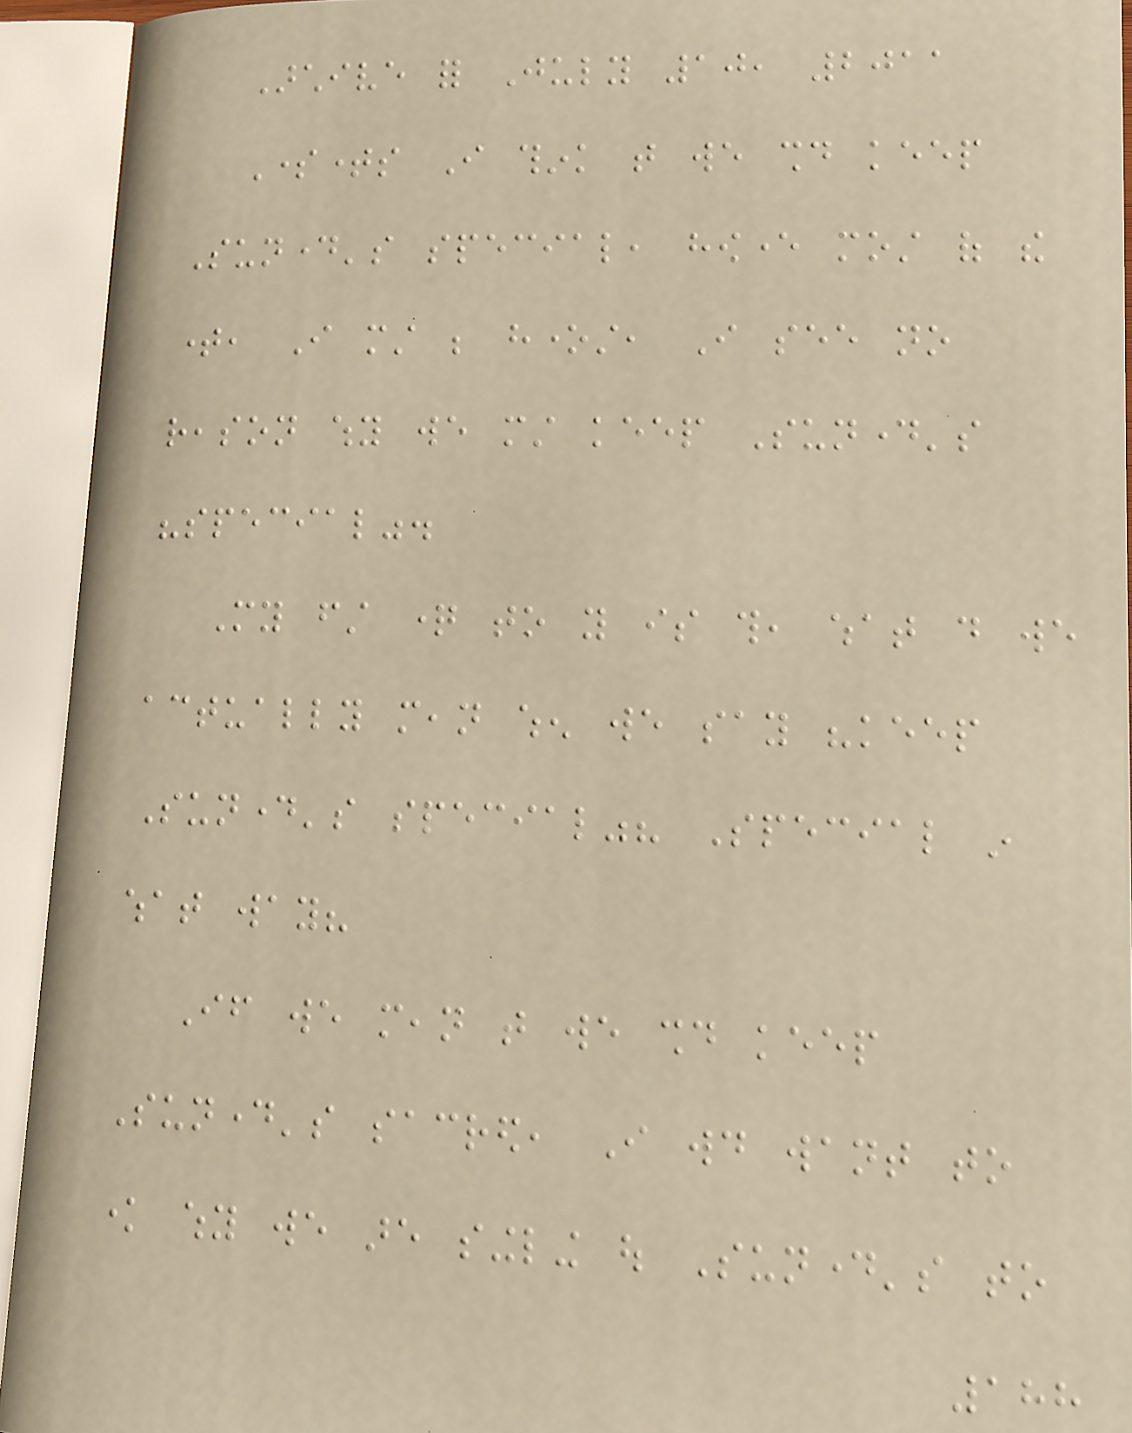Archive for July 10, 2011
Sometimes I think that we should keep
Sunday's special, however most of the
time, I must be honest, I see no
reason why we must keep Sunday's
"special".
My first question to you is this, what do we
actually mean when we say "keep
Sunday's special"? Special in
what way?
If we mean that we should keep
Sunday's sacred, I would want to
know why we are singling out Sunday's to
188
